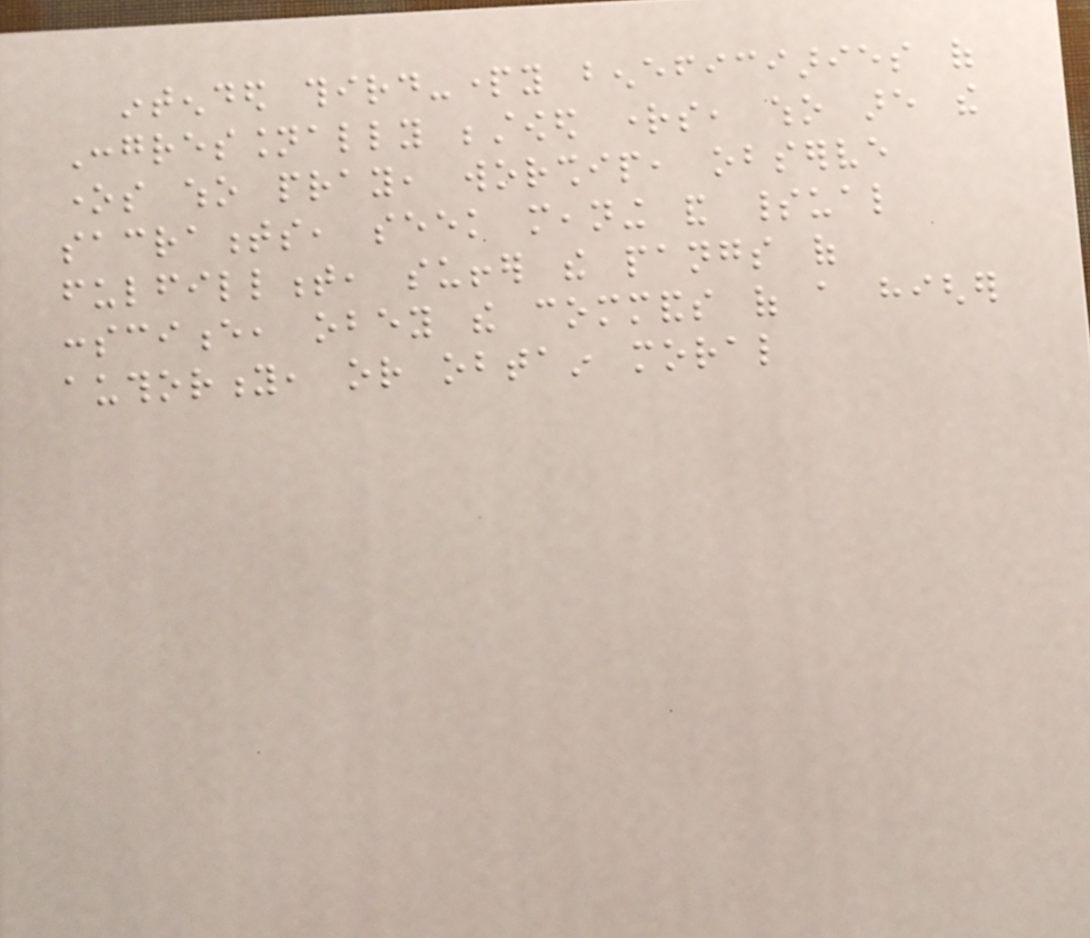intended third-party beneficiaries of
Congressionally bestowed rights, who are the
ones who pray, worship, observe
sacraments, seek meaning and spiritual
fulfillment, suffer the pangs of
conscience, obey the commands of a higher
authority, or obtain moral
